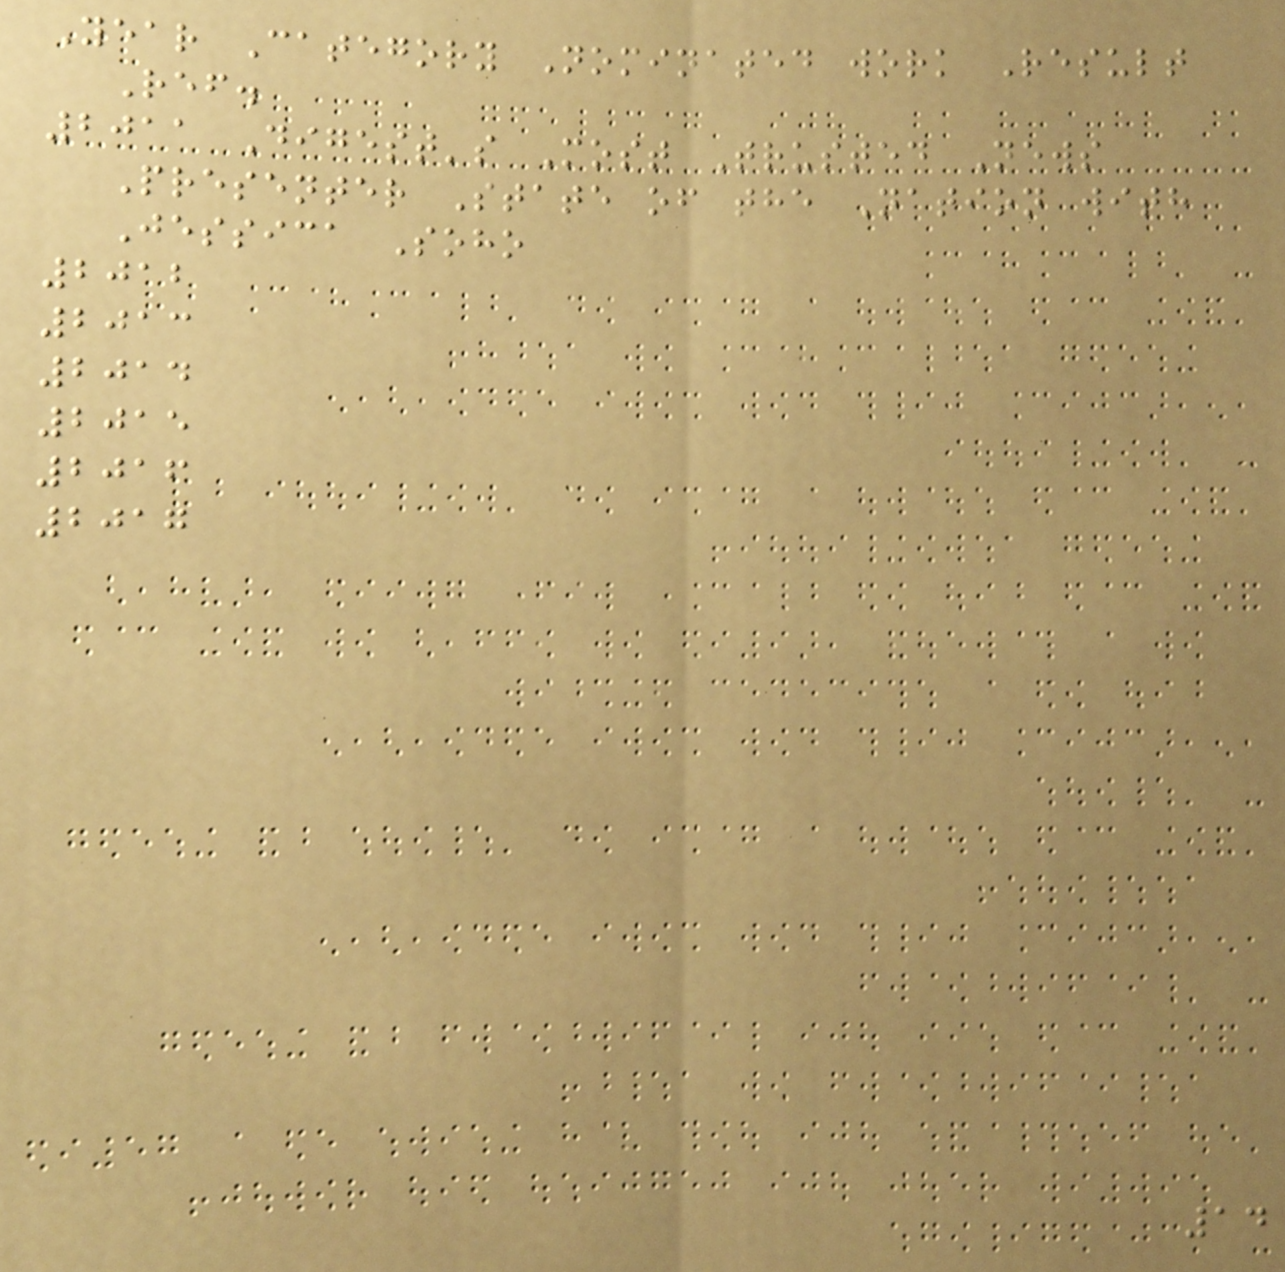Year Category Nominated work Result
Ref.
2011 Digest's Most Trusted News
Presenter State of the Nation with
Jessica Soho
2012
2013
2014
2015
2016
2017
14
